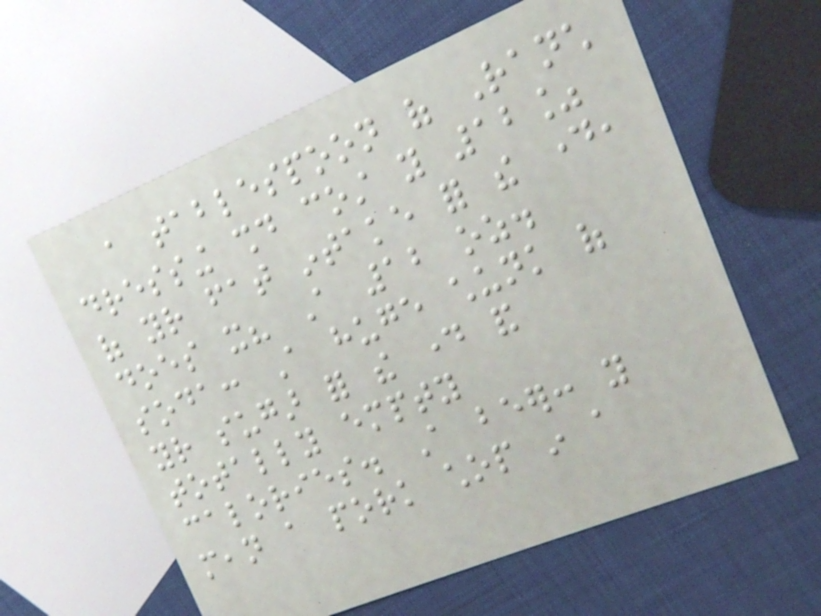a tablespoon of Ranch
dressing should cost you 12%
of your fat intake for the day,
does it? A 12 oz.
soda: A huge chunk of
your sugar for the day and
totally empty
calories. A beer: you
mean a pork chop in a
